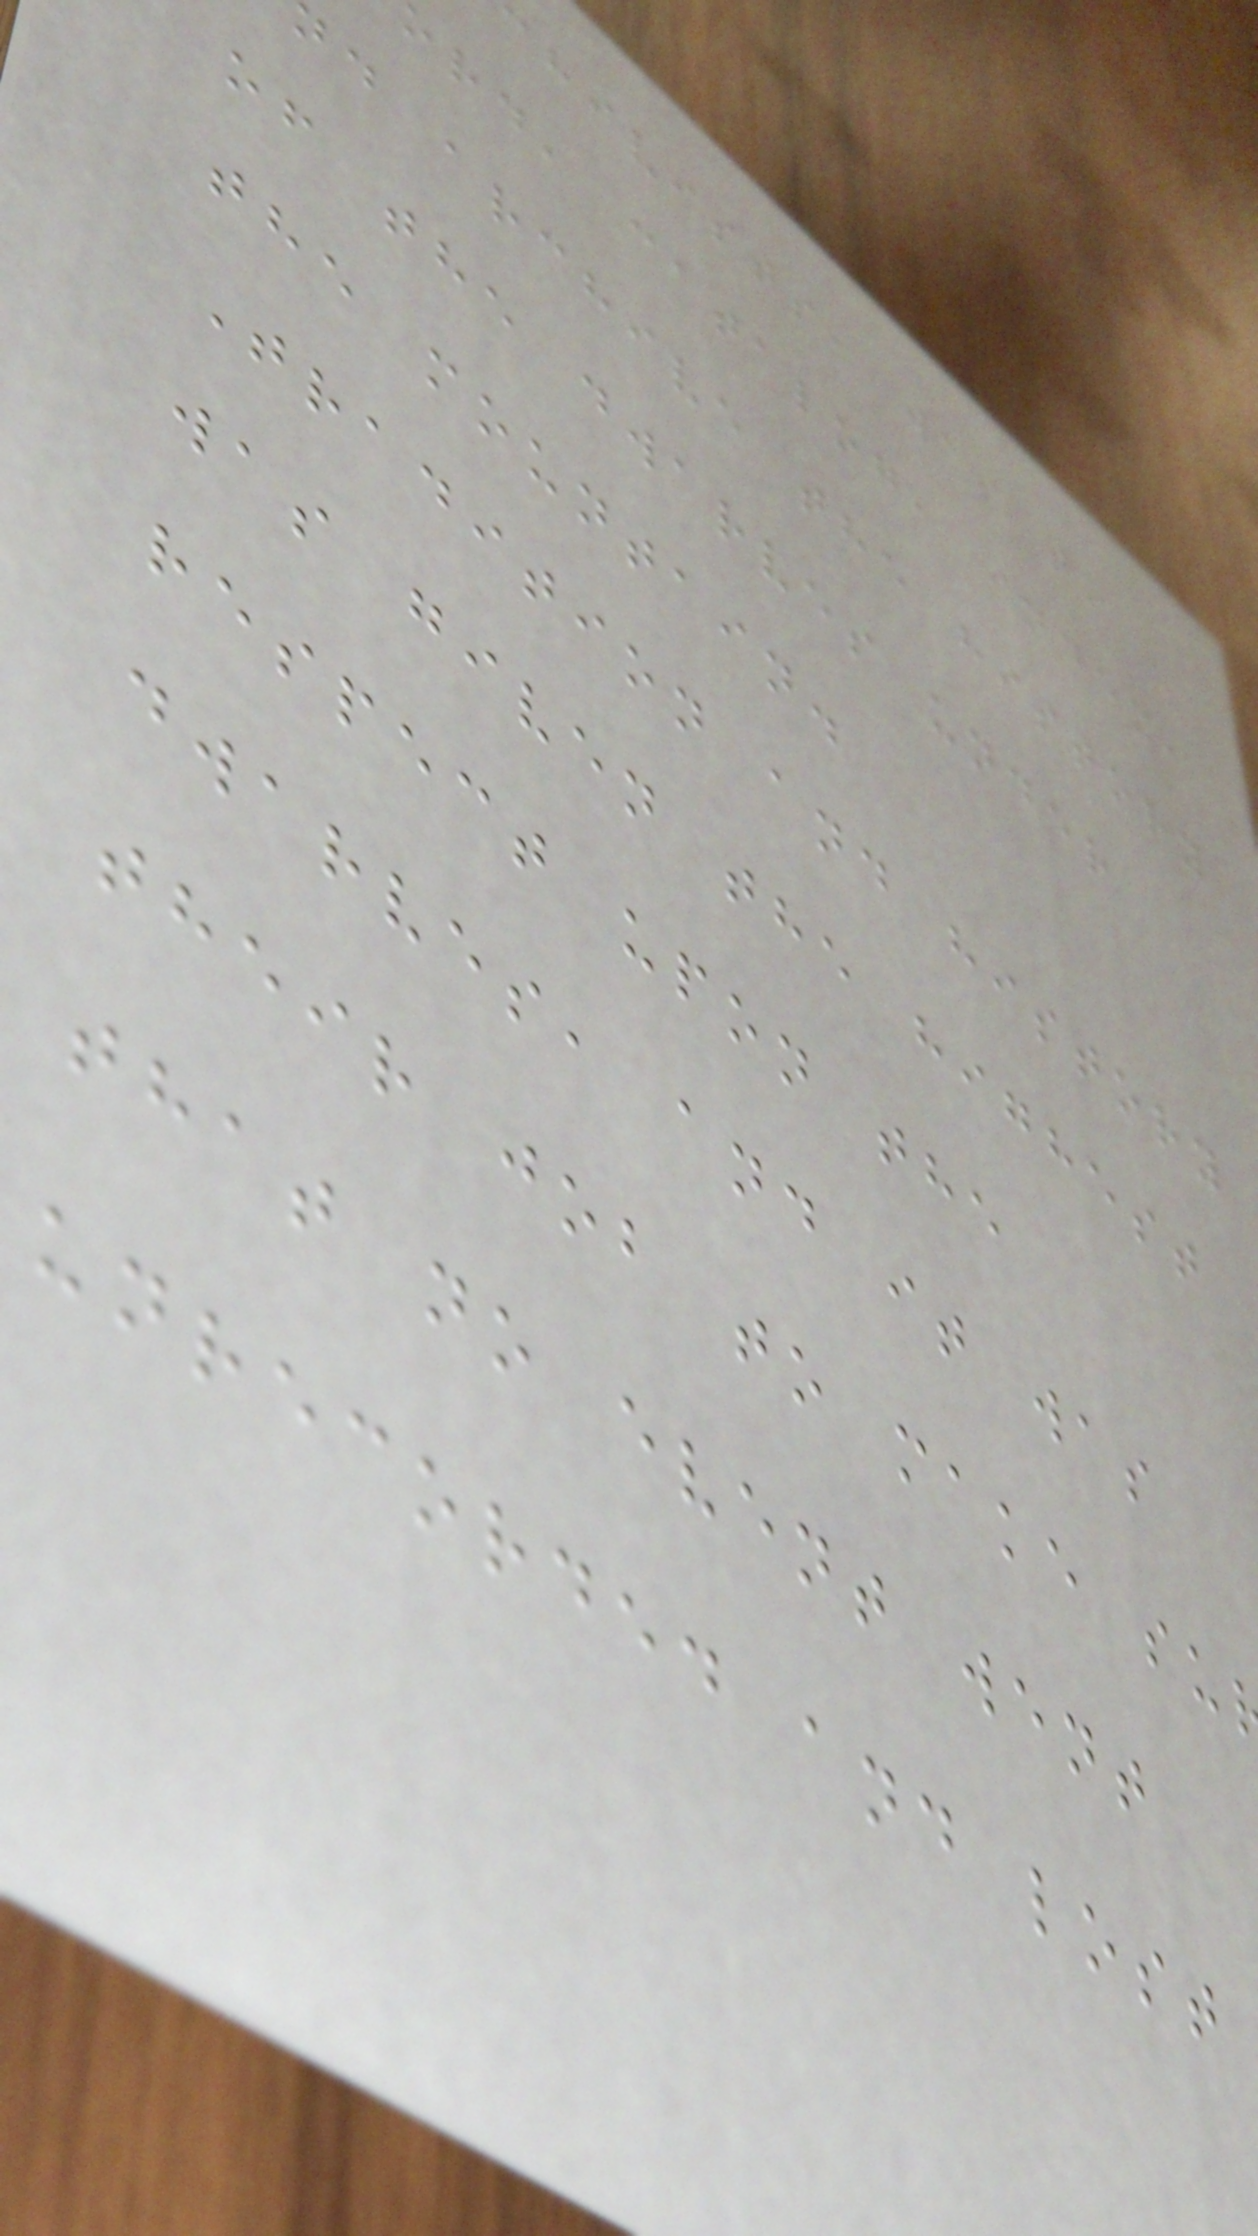chivists, was to
ord, catalog, index,
d archive the history
of the dwarves under
the mountain.
Tradition and history
was given the highest
respect upon the
dwarves, and it was
their job to make su
that no event went
unrecorded and lost
